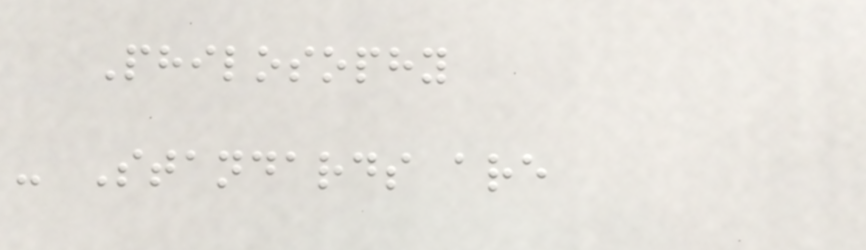Philosophy
- Standards are
